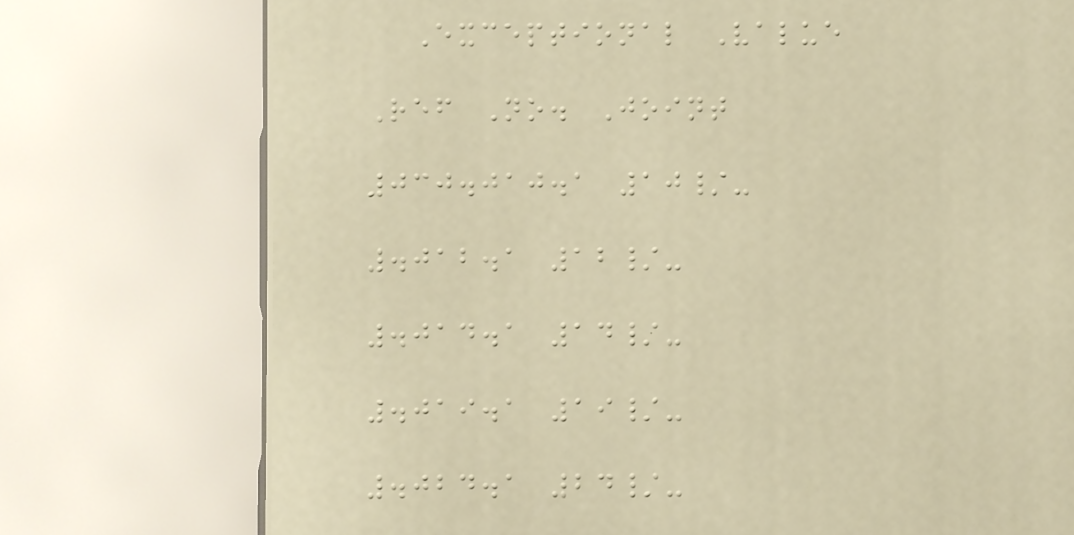Exceptional Value
Ref No. Joint
030.010.1 10/-
.012.1 12/-
.014.1 14/-
.019.1 19/-
.024.1 24/-
